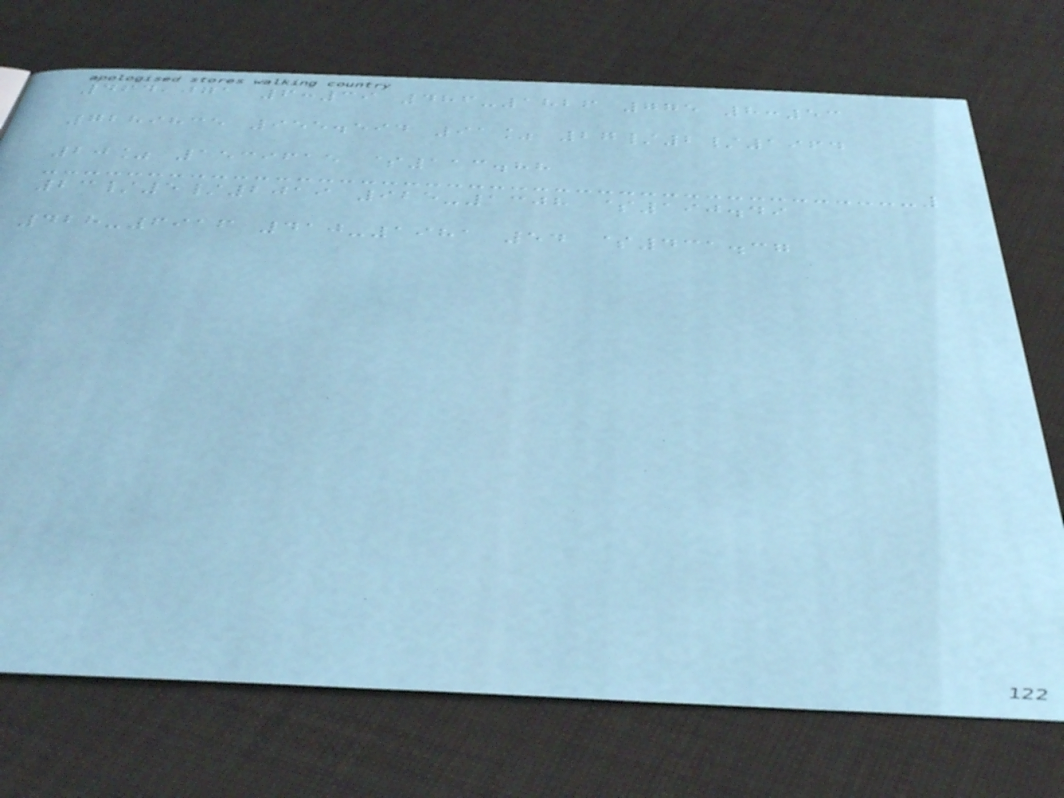464,071 6:39 486-1826 775 8:53
7289835 955.594 91% 27/2/1964
20% 1539615 $113.88
23/5/2019 925-1308 $190.49
428-6916 410-1981 54 $431.37
